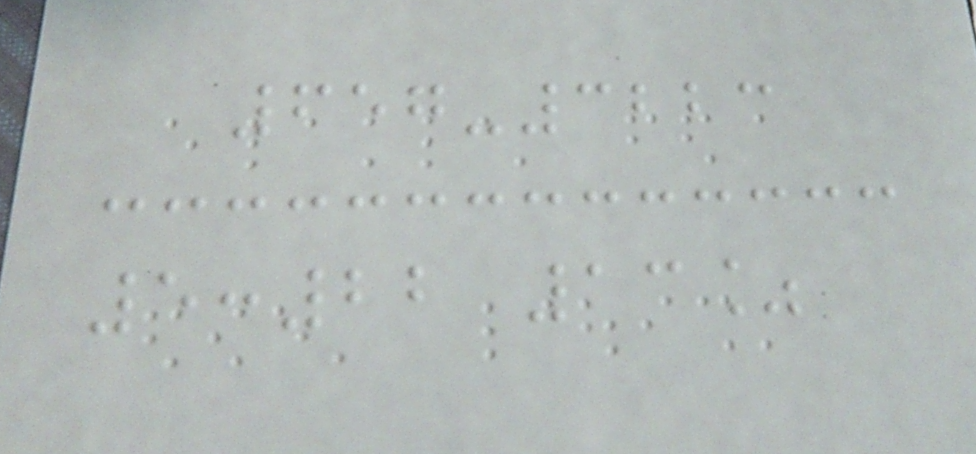657-3223
5:22 13%
